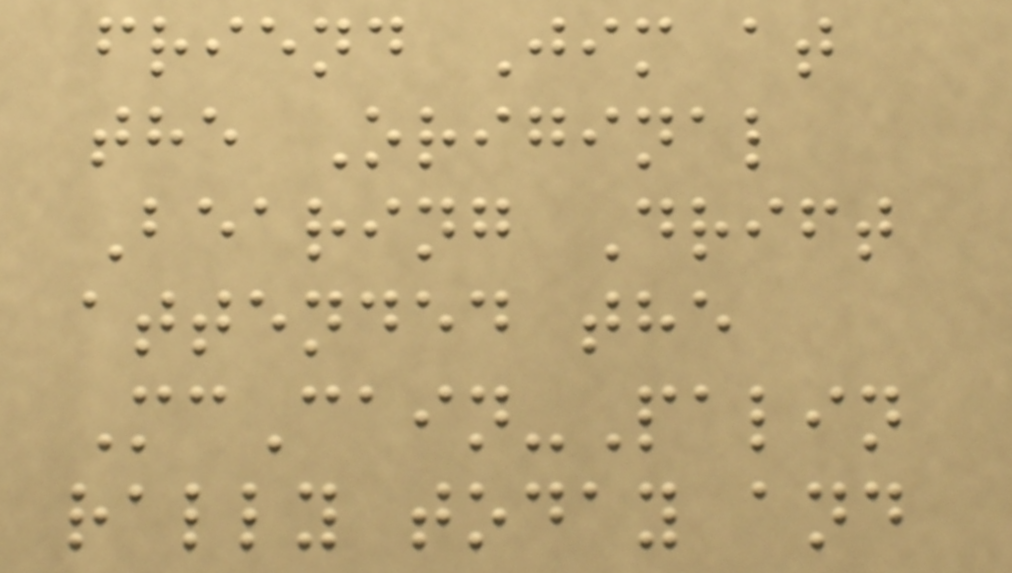friend Jim at
the Original
Bearing Drift
attended the
McCain-Palin
rally today and
